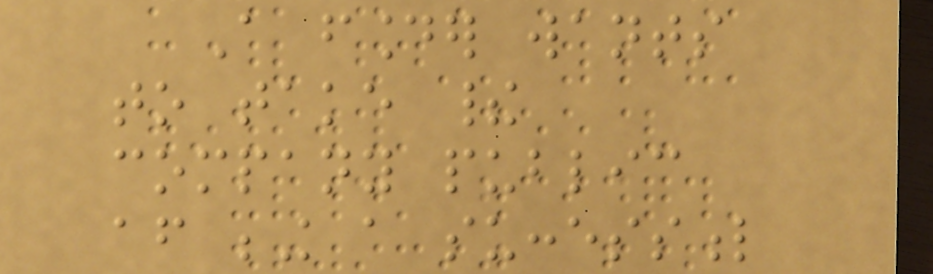A founder wants
to take their
company public
after being a successful
